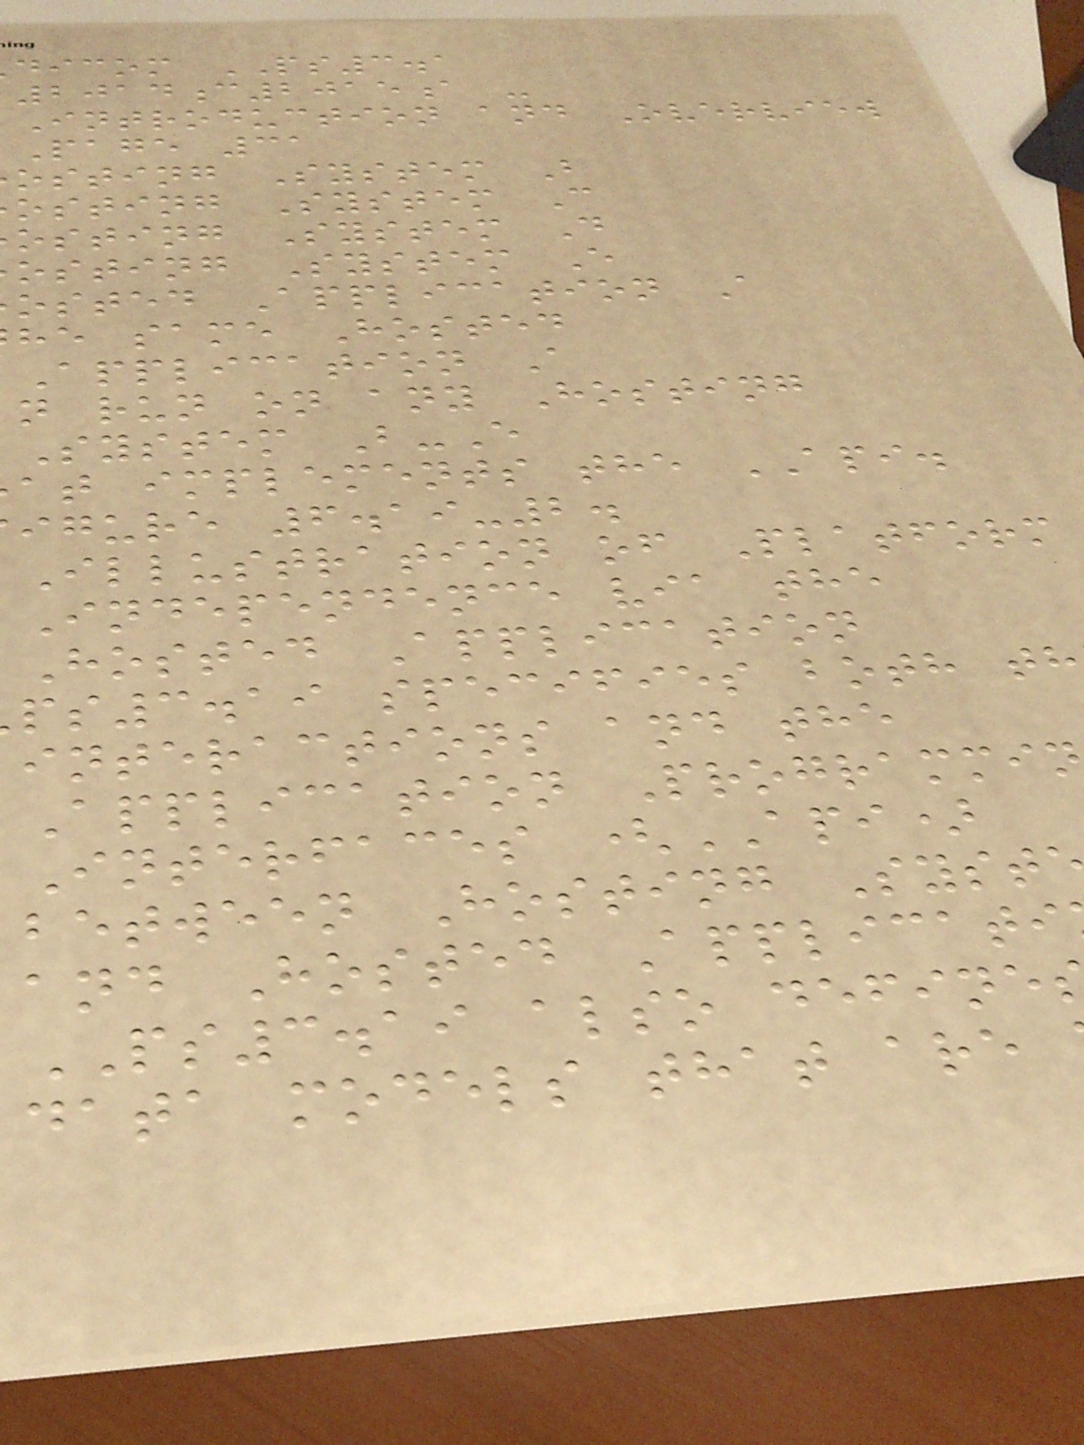dicom PS3.1
2014c2015a -
Introduction and Overview
Page 31
osting System B
osting System C
osting System D
osting System E
osted Application A
he same Hosted
Application A
n run on any Hosting
System B-E
at implements the API.
igure 6.19-2.
Illustration of Platform
Independence via the
Hosted Application
ps3.19 specifies both th
interactions and the
Application Programmi
Interfaces (API)
between Hosting Syst
and Hosted Applicati
PS3.19 also define
data models that are
